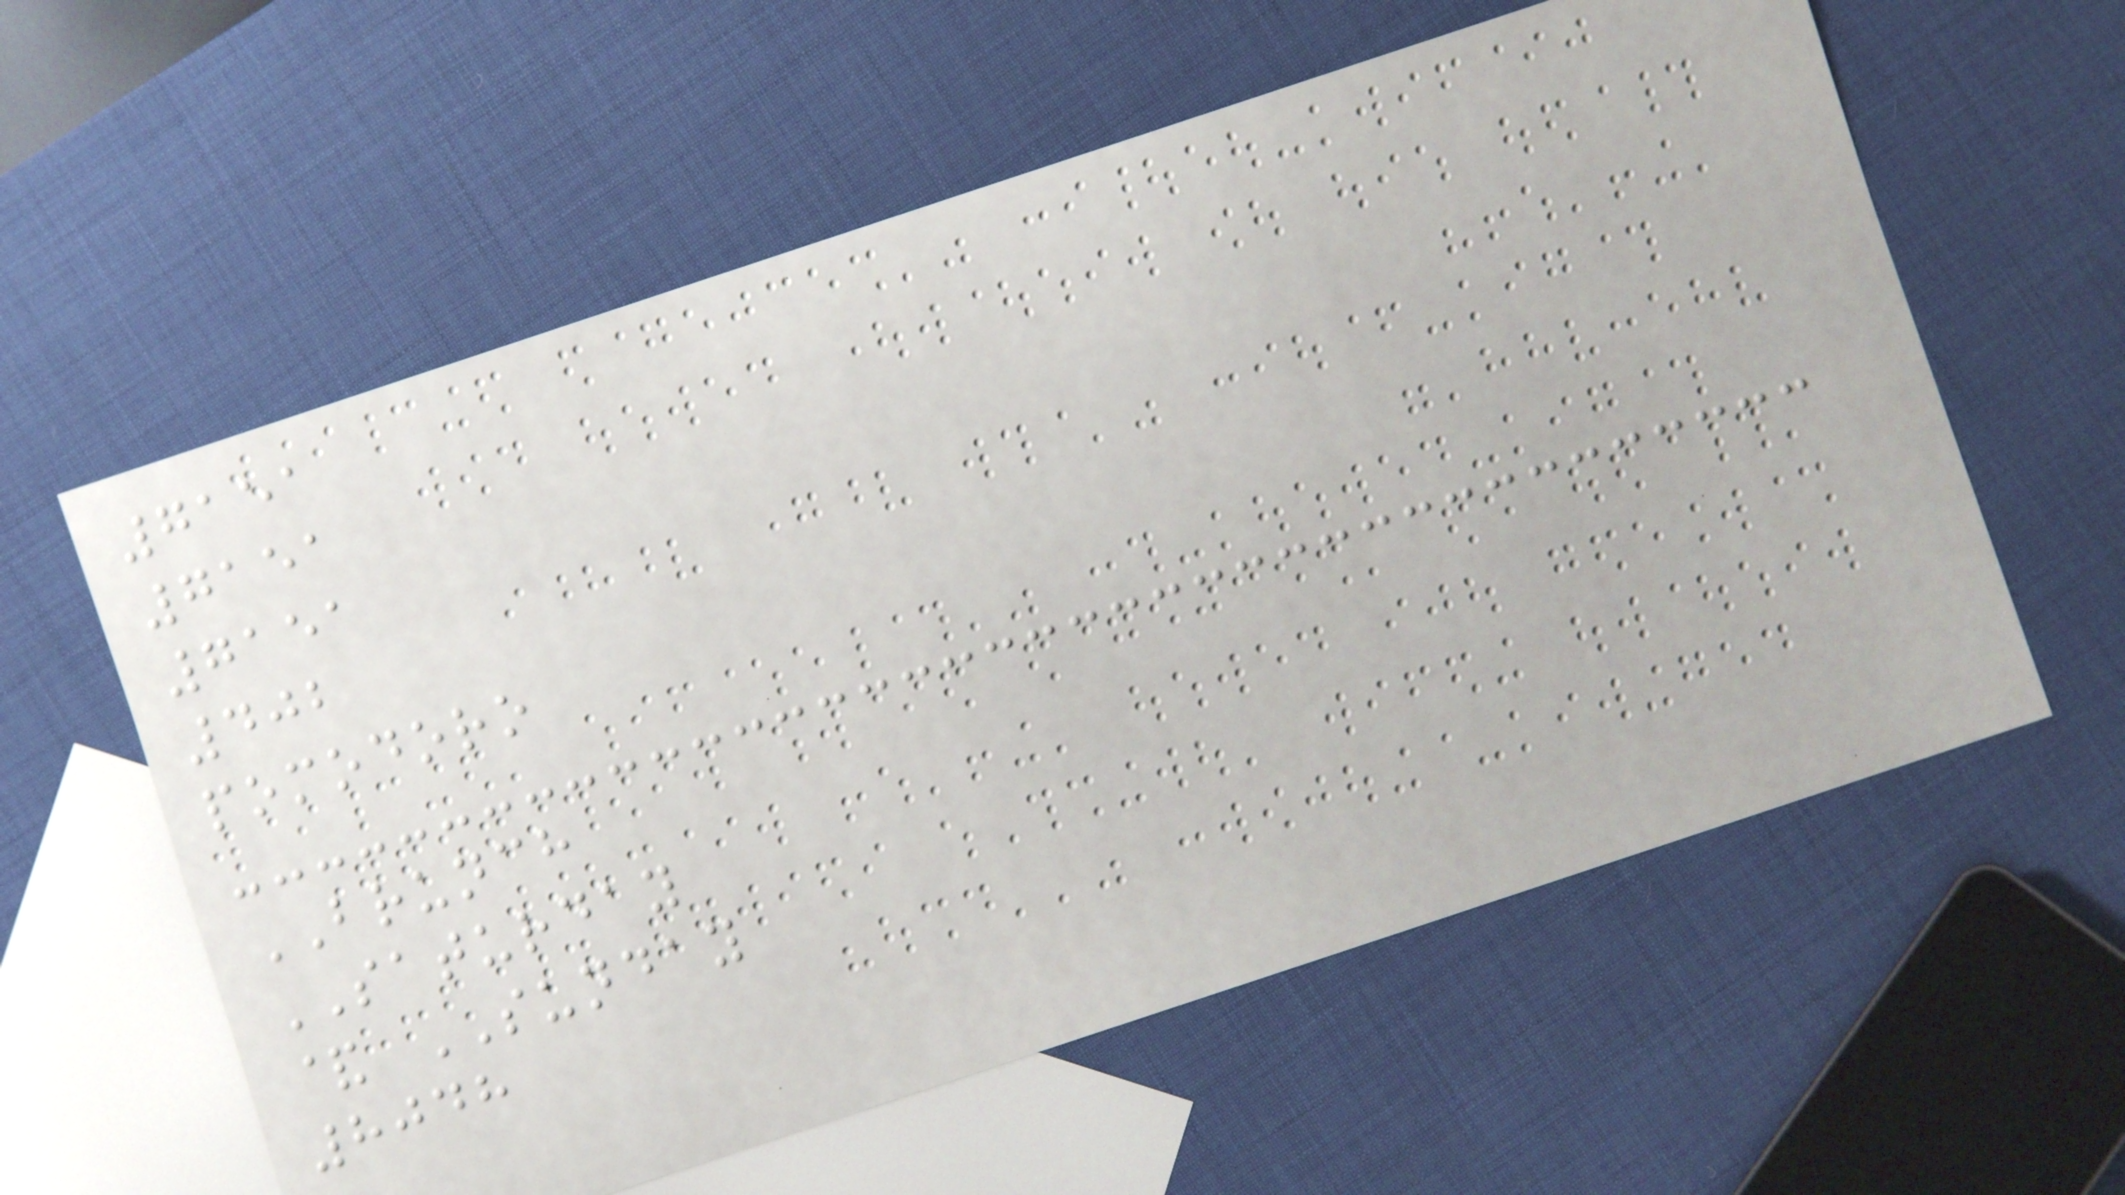7151
7151
7151
402
pomodoro
BRUNCH
SATURDAY
& SUNDAY
8048
